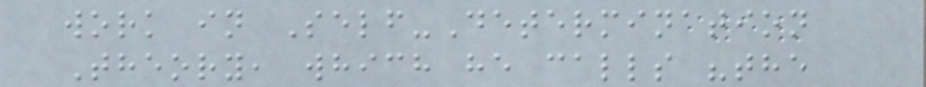work in Self-Determination
Theory, which he calls "the
